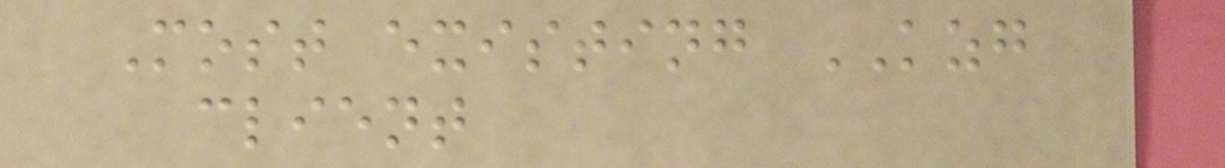Most existing KZG
client
